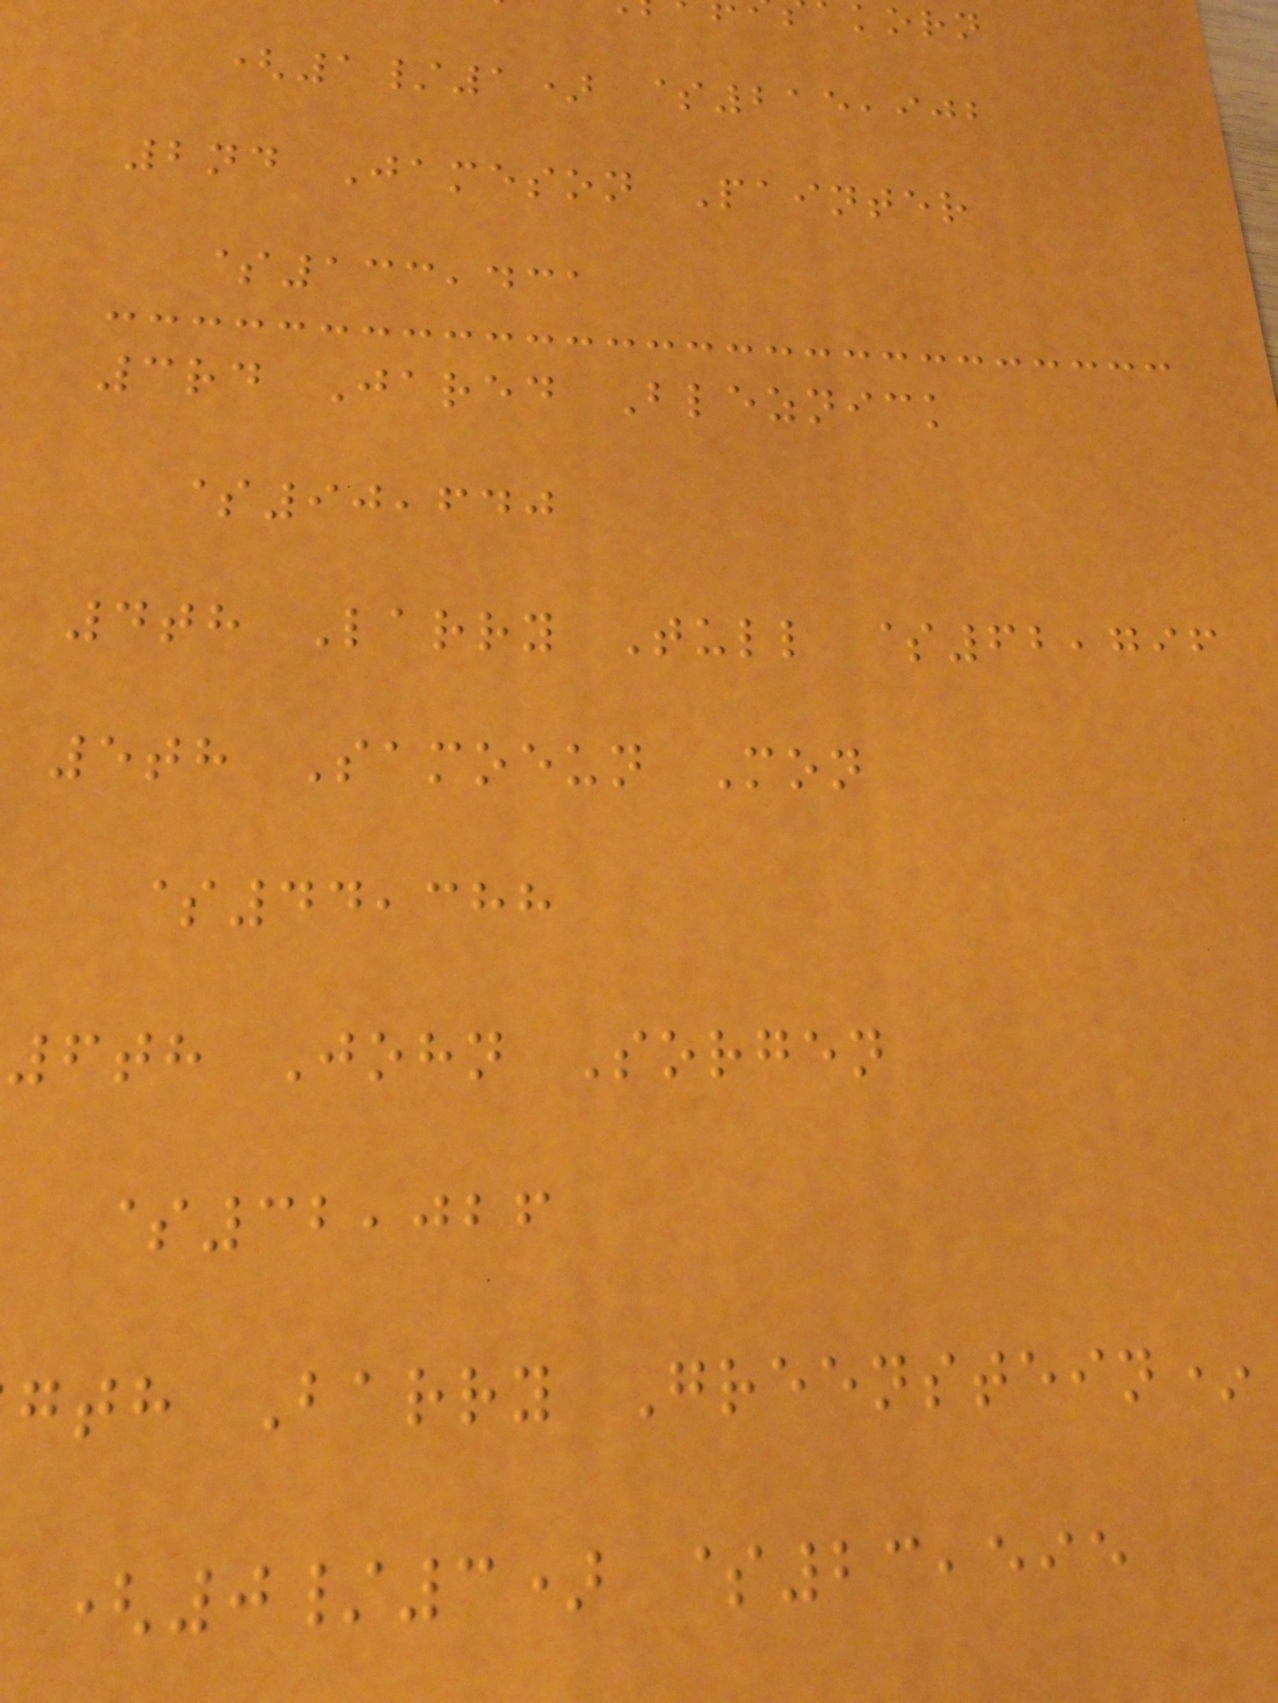(1/1) $215,902
2nd Jameson Painter
$133,431
3rd Jared Bleznick
$90,640
4th Larry Tull $62,796
5th Samoeun Mon
$44,388
6th John Sorgen
$32,026
gth Barry Greenstein*
(0/3) $23,595
